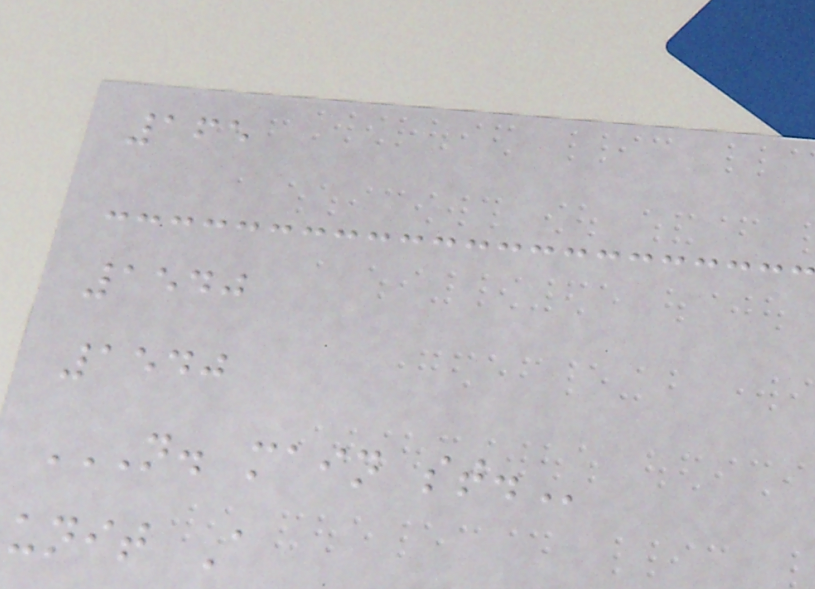165
1540
1540
N. MAIN ST.
unit A
